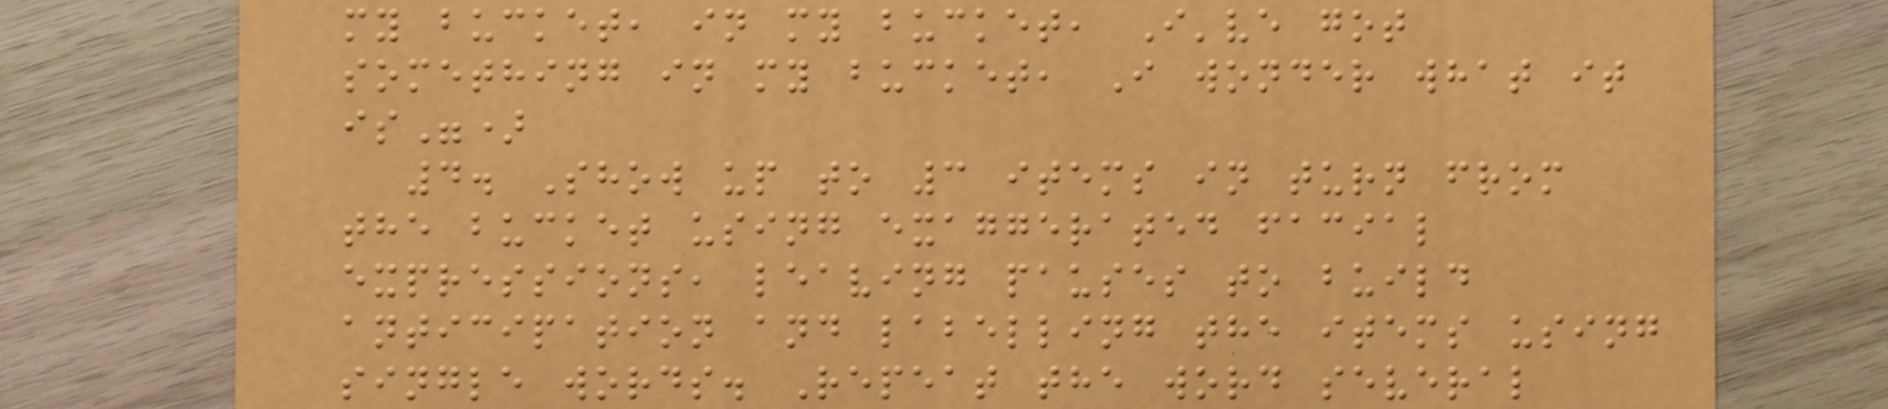my bucket, in my bucket, I've got
something in my bucket, I wonder what it
is")
4. Show up to 3 items in turn from
the bucket using exaggerated facial
expressions, leaving pauses to build
anticipation and labelling the items using
single words. Repeat the word several
